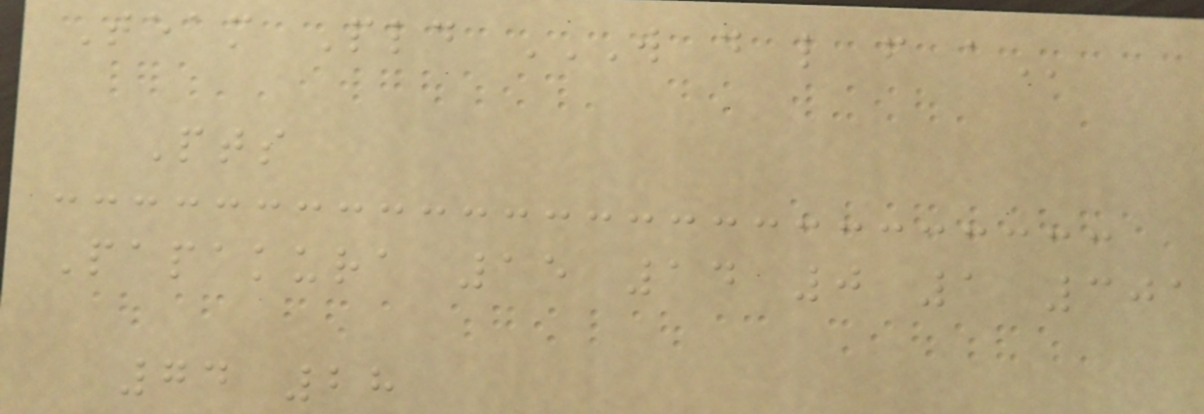Team Pld W D L F A
Pts
Papakura 15 14 0 1 301
74 28
